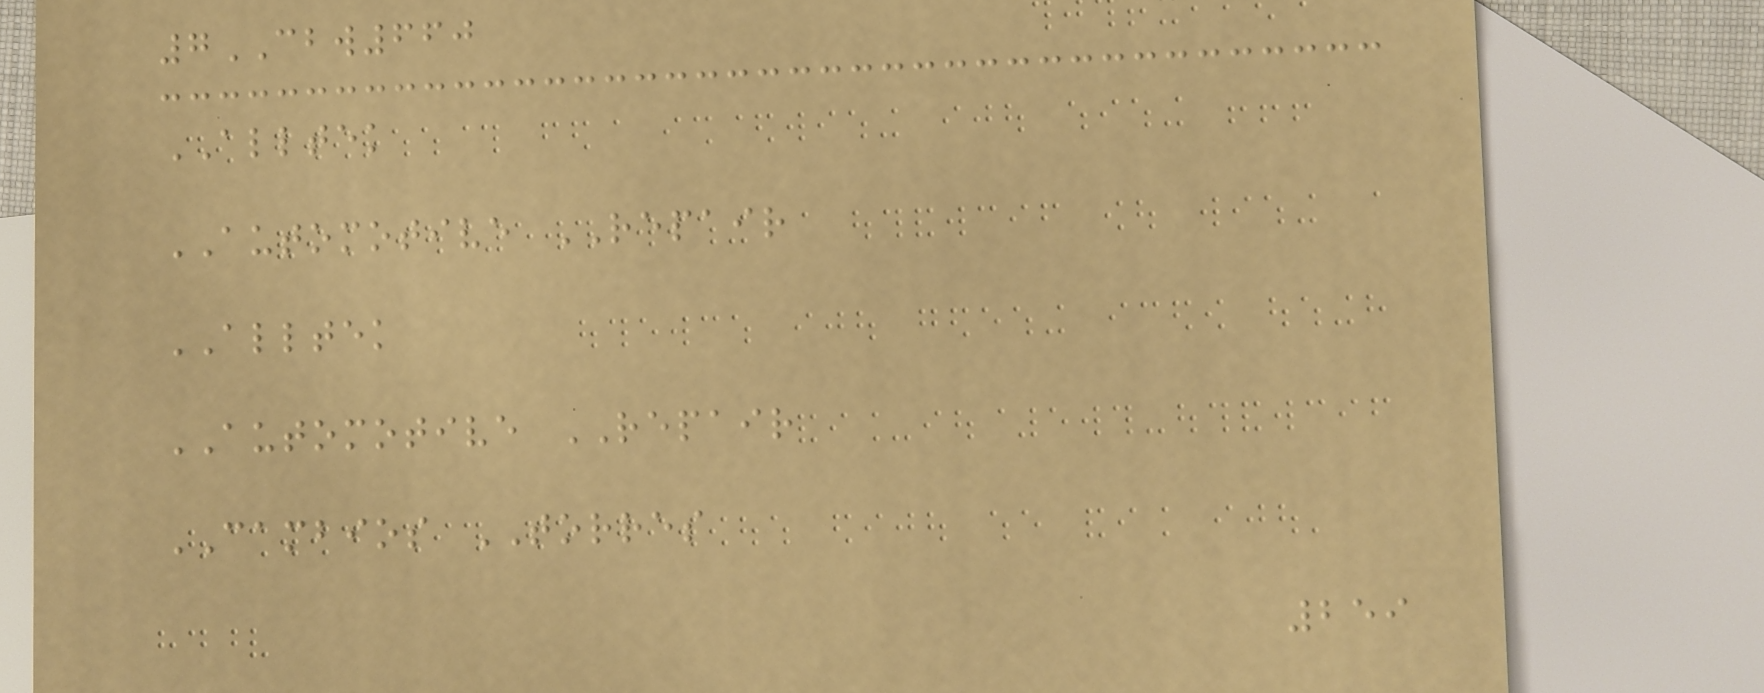7CBW660
ALLTEK
AUTOMOTIVE REPAIR
ALLTEK
AUTOMOTIVE REPAIR
CAMBIOS TORRES
259
